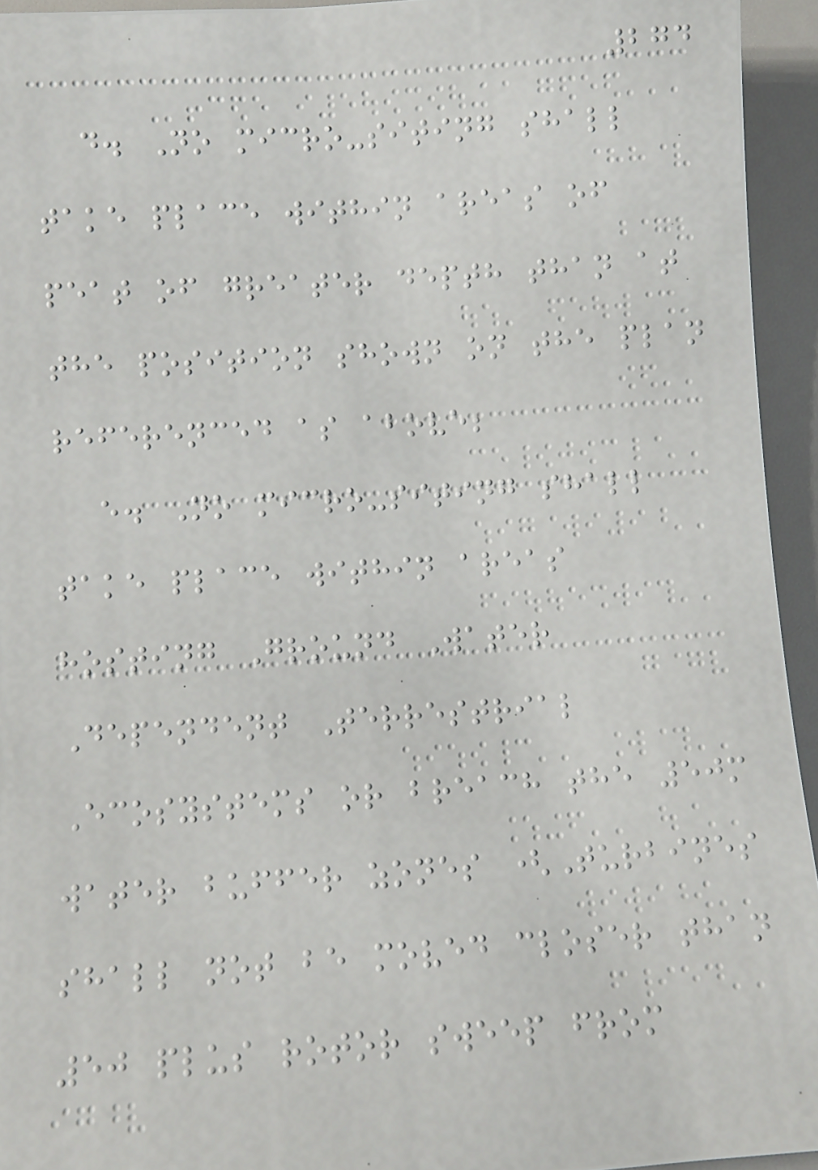274
d. No micro-siting shall
take place within areas of
peat of greater depth than at
the position shown on the plan
referenced as above;
e. No micro-siting shall
take place within areas
hosting Ground Water
Dependent Terrestrial
Ecosystems or breach the 50m
water buffer zones (Turbines
shall not be moved closer than
50 plus rotor sweep from
